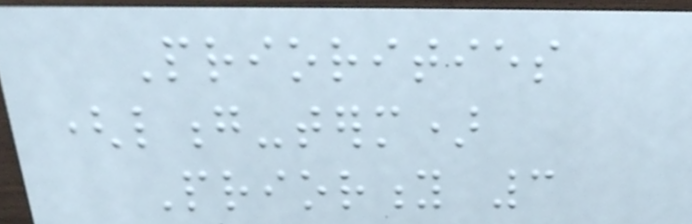Priorities
(long-term)
Priority 3
